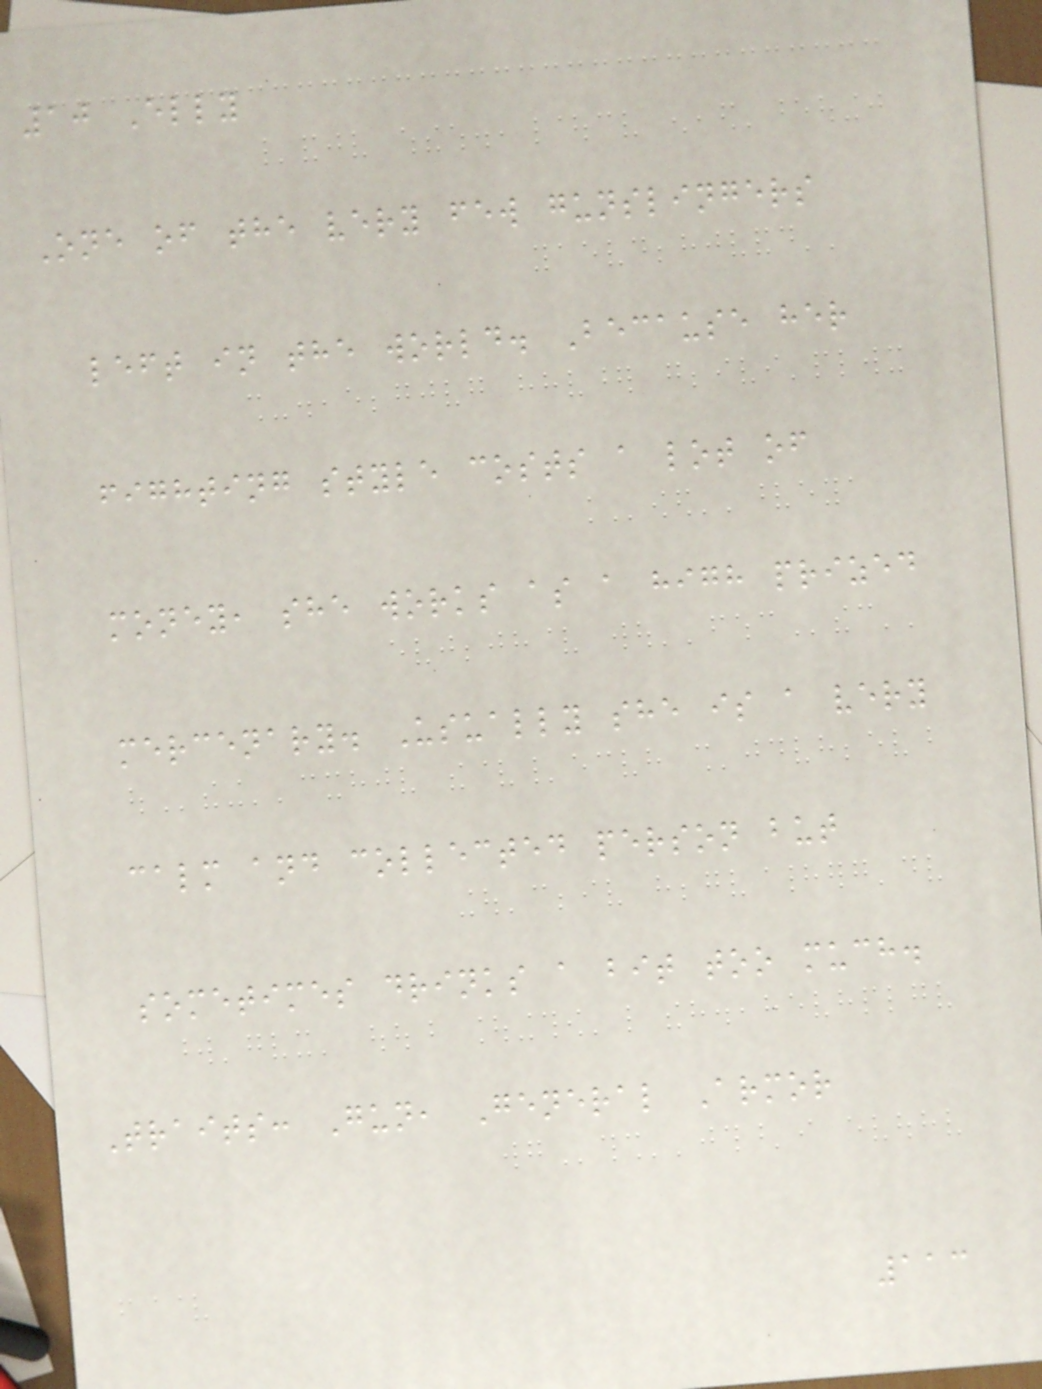10 Elly
One of the very few gunslingers
left in the world. Because her
fighting style costs a lot of
money, she works as a high prized
mercenary. Usually she is a very
calm and collected person but
sometimes drinks a bit too much.
Traits: Gun, General Armor
113
